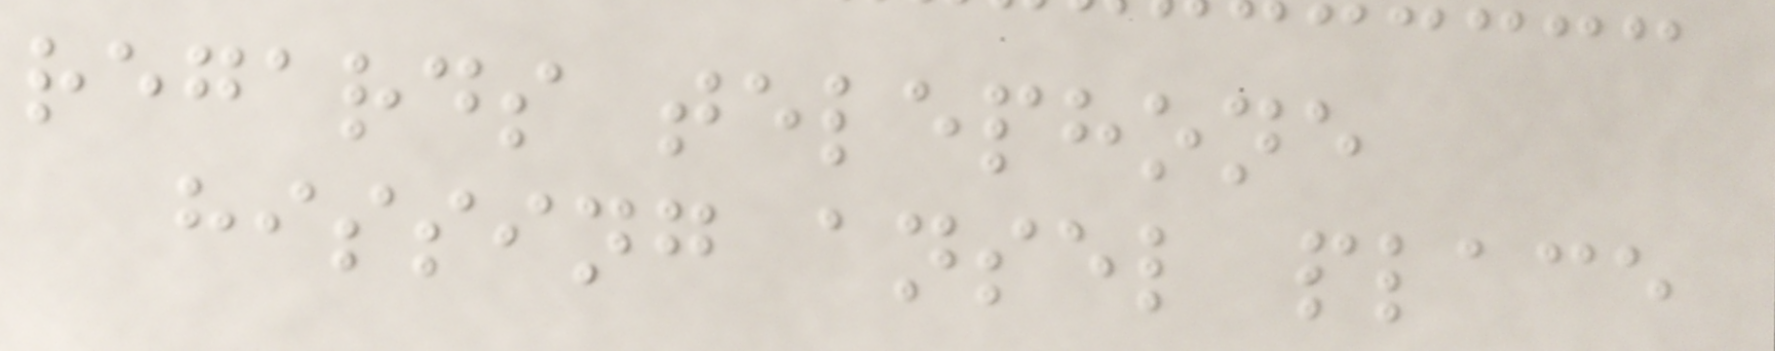regards telephone
hissing ansel place
